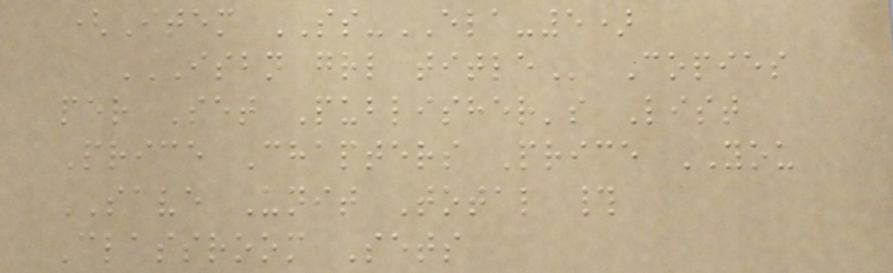(Item SS-ELA-5)
ISBN GRL TITLE Copies
per Set Publisher's List
Price Chapters Price YOU
SAVE Unit Total #
Classroom Sets
